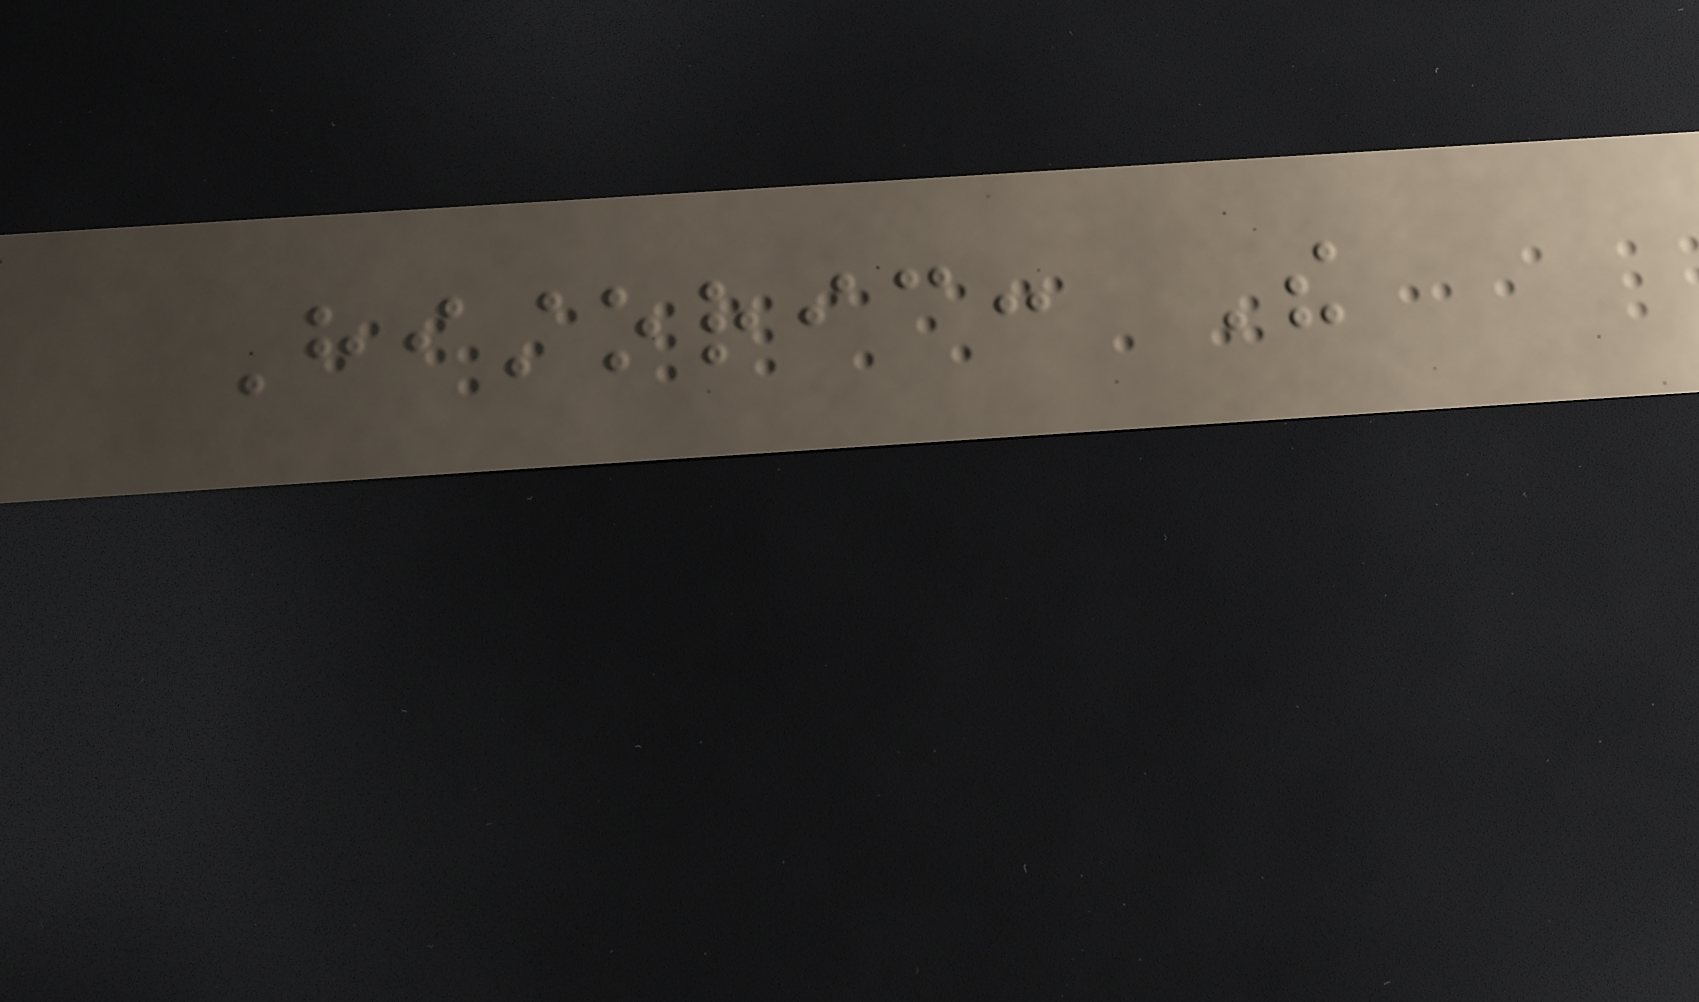Historic: The
